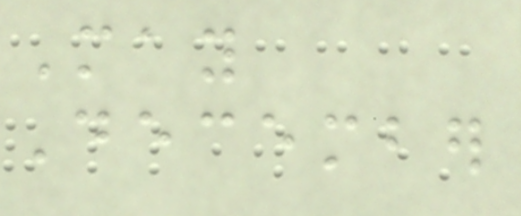May
December
